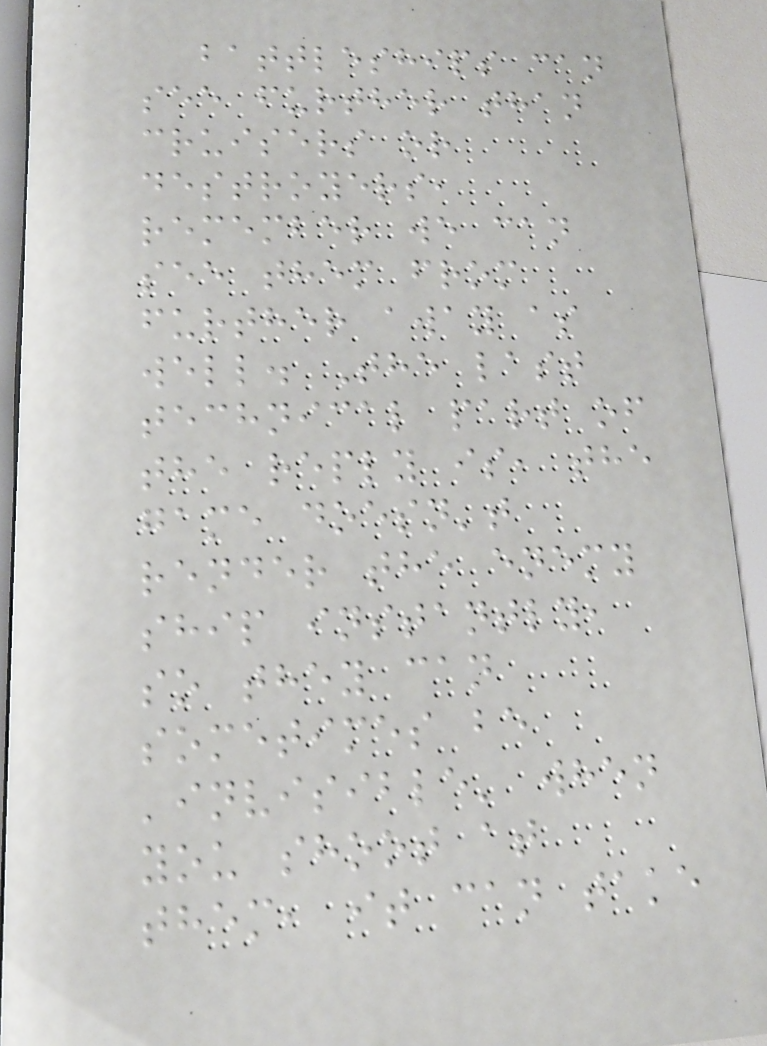battleships can
see further than
cruisers or
destroyers,
remember we can
see them from
further away as
well. The last
technical part of
the reply is, the
game doesn't
render the enemy
ship instantly,
so they can
sometimes be
'invisible' when
you shoot at
them, it can take
